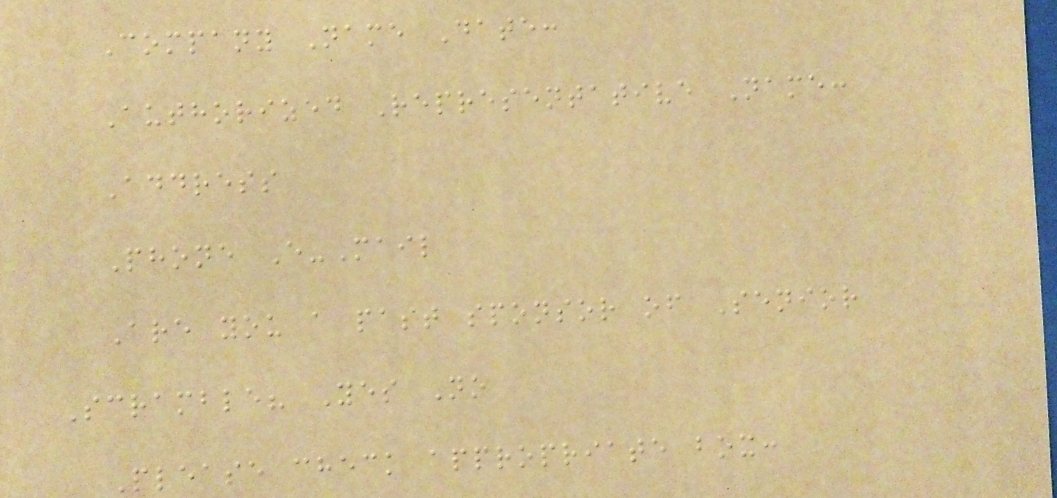Company Name Date:
Authorized Representative Name:
Address
Phone E-Mail
Are you a past sponsor of Senior
Scramble? Yes No
Please check appropriate box:
